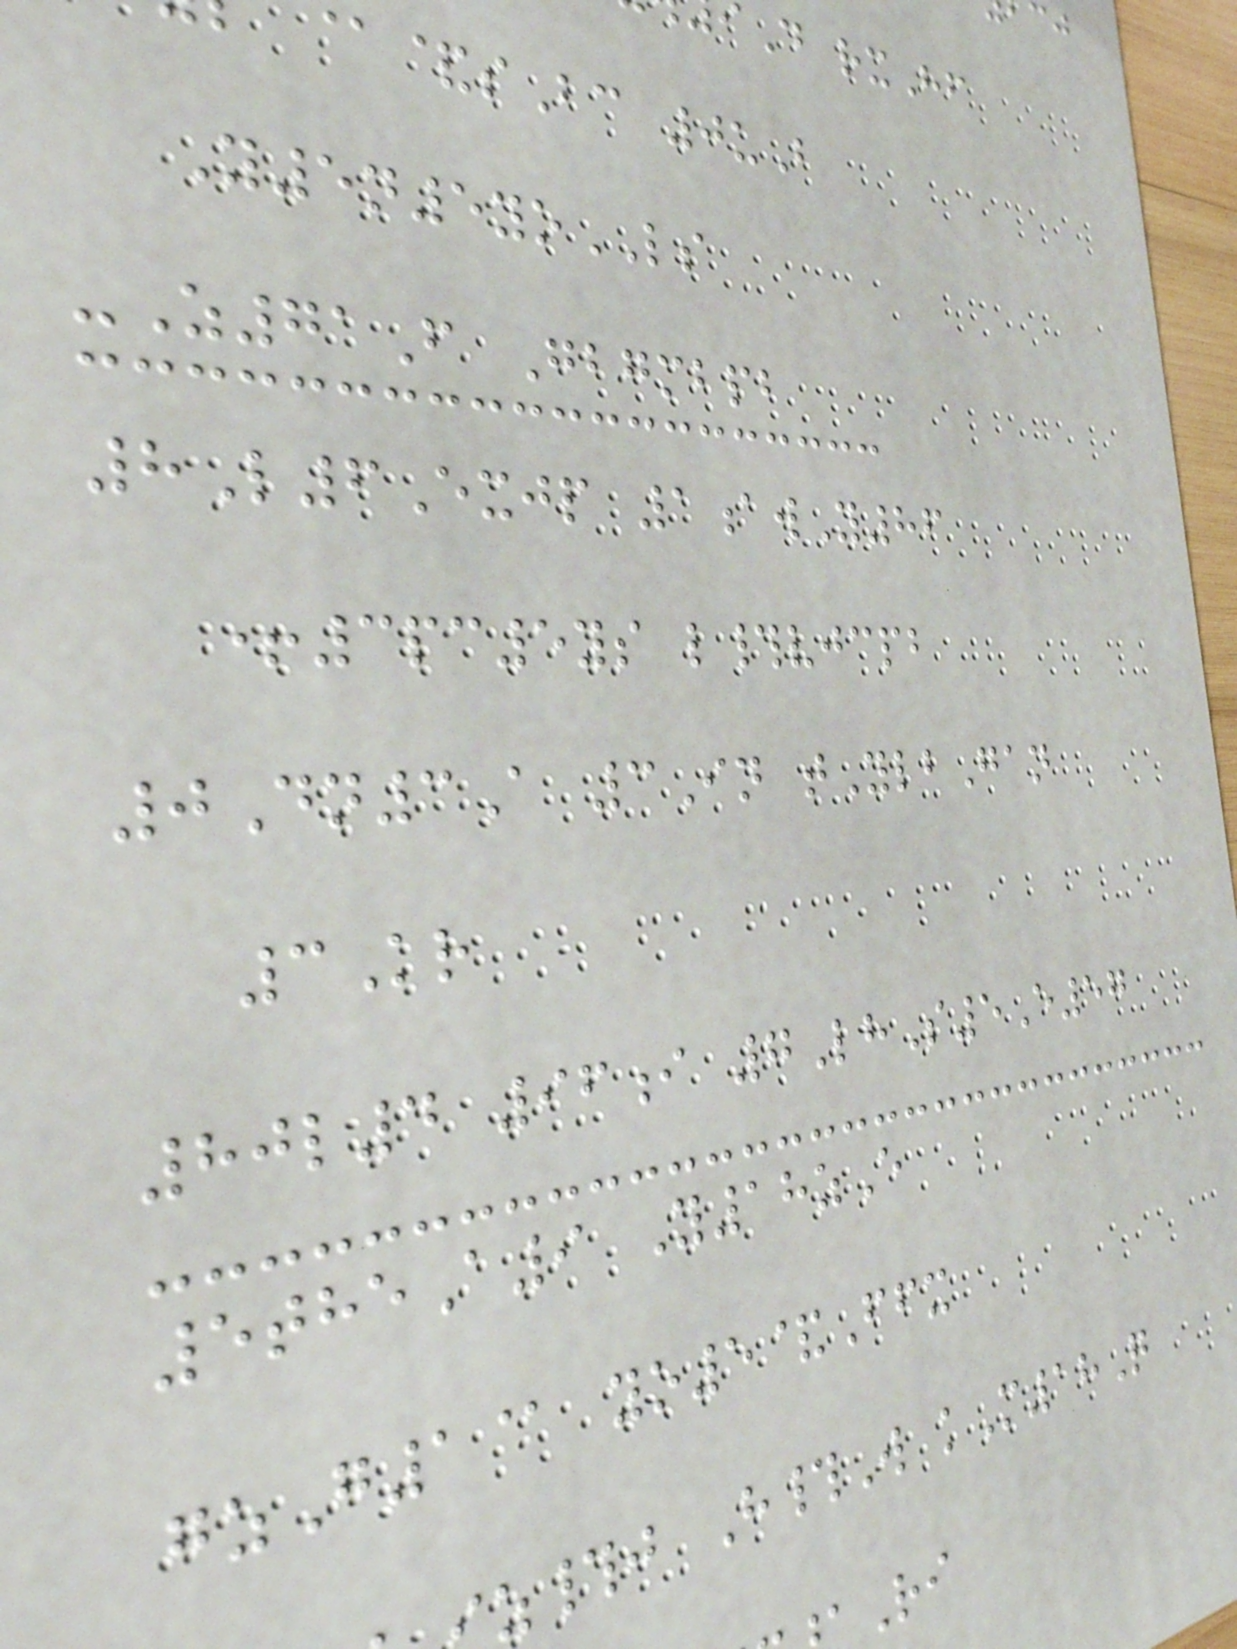D rxHf
@&sBc 0uB
Y5n5yoLS
-Z71F Gbgmbpb
8L6Exjp 1awY86
+3pc5ys l#vjcpb
0Dn3A 3In tYlbGan
3Kr
80l4 96i 7LhS5E57
5theA9 Y18zE
gzG1@ yo5&Ffx
z#j H#W kM18Q
